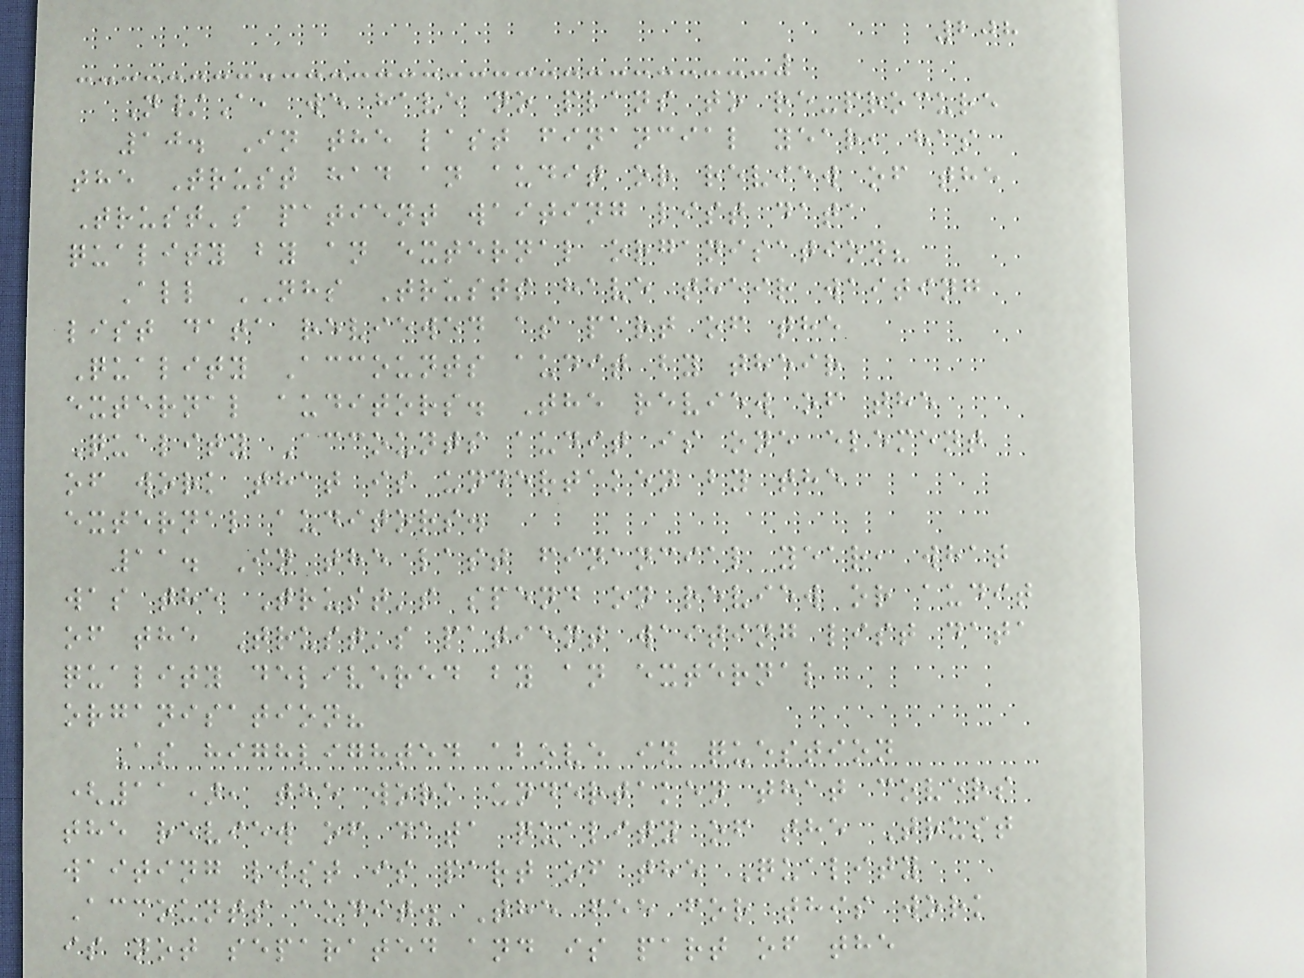208
N/A, we have no plans to re-procure
10. In the last financial year, has
the Trust had an audit or review of the
Trust's patient waiting list data
quality by an external organisation?
All NHS Trusts have their waiting
list data reviewed as part of the
Quality Accounts audit by their
external auditors. The review of the
Quality Accounts audit is one element
of work that is undertaken by the
external auditors.
11. In the last financial year, what
was the Trust's spend on review or audit
of the Trust's patient waiting list data
quality delivered by an external
organisation?
As highlighted above in question
(11), the work undertaken that covers
the review of data quality of the Trust
waiting list is part of the Quality
Accounts audit. The fee for this work
is not separated and is part of the
